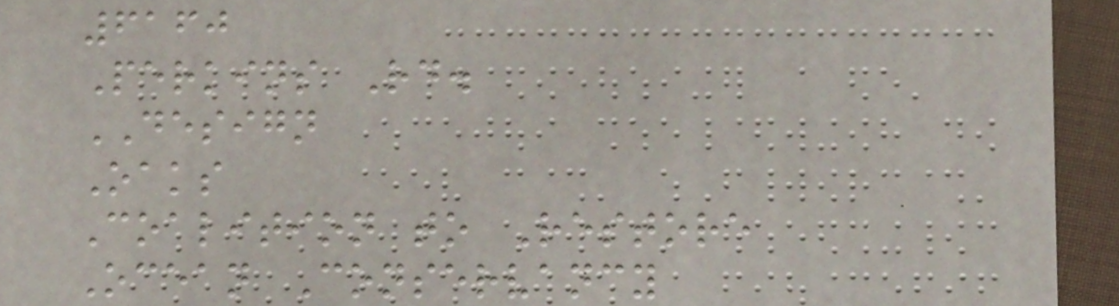6160
Perkins Rd.
DESIGN
Oaks
Coalition to Restore
Ocean Conservancy
